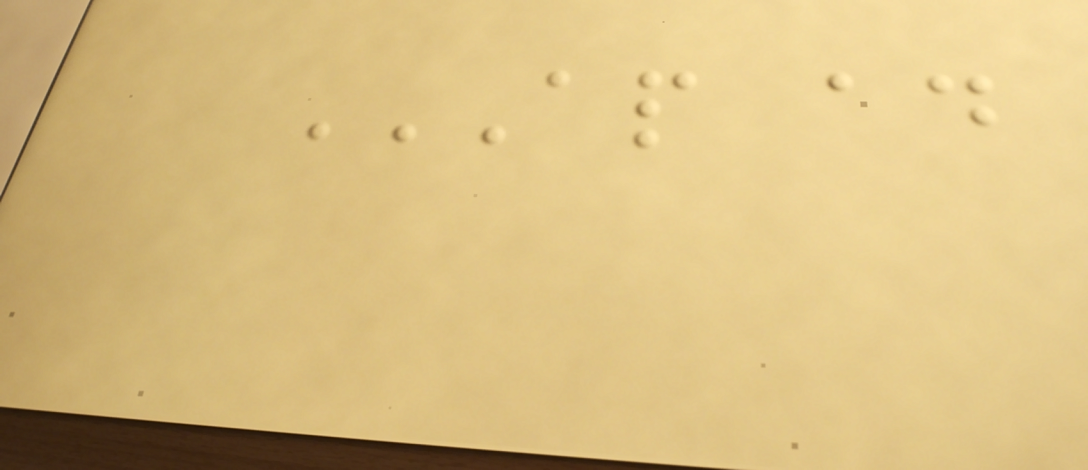AP AD
